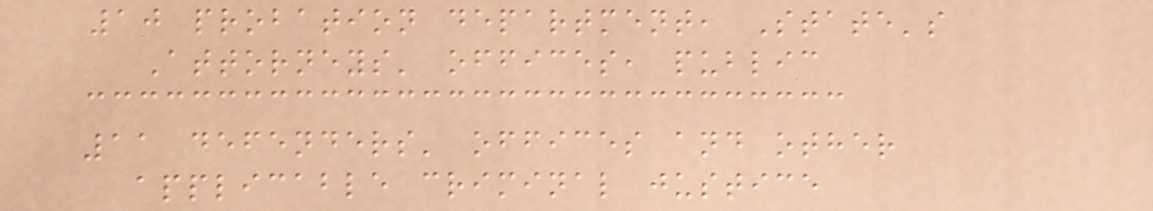10 probation department, State's
Attorneys' offices, public
11 defenders' offices and other
applicable criminal justice
